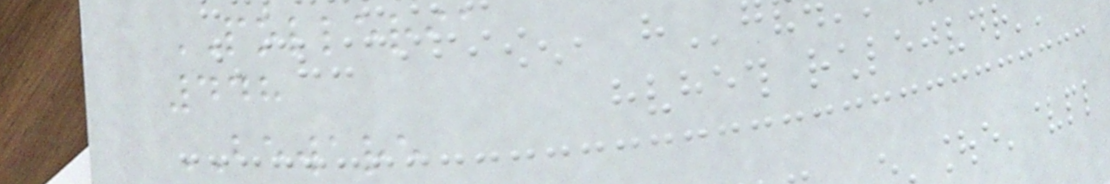POLLERIA
448
BEWARE
